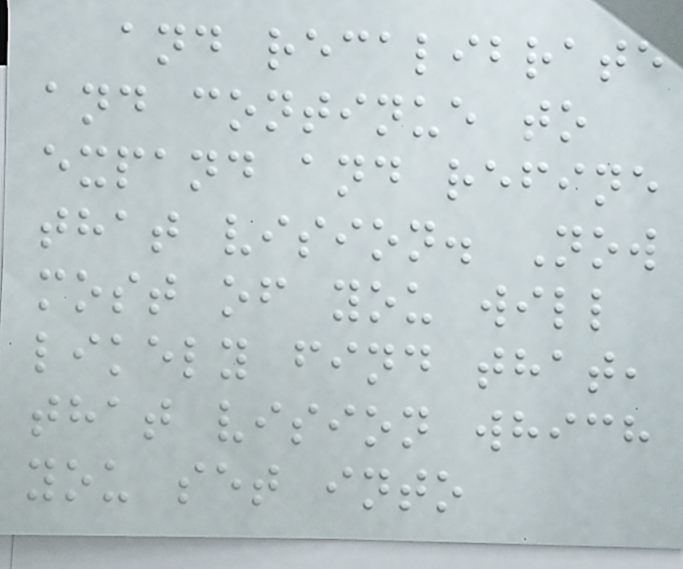and recalibrate
and continue to
expand and refine
that vision. Now
most of you will
likely find that,
that vision which
you set into
